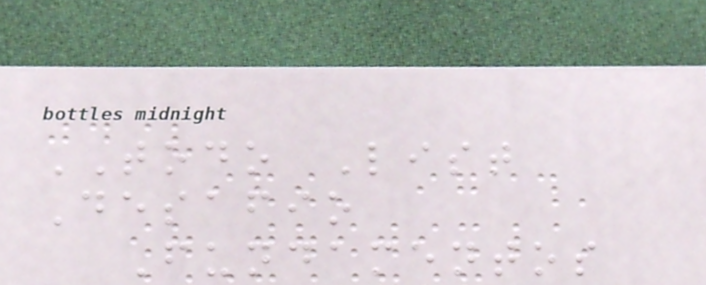TODO List
Desafio
Fundamentos
